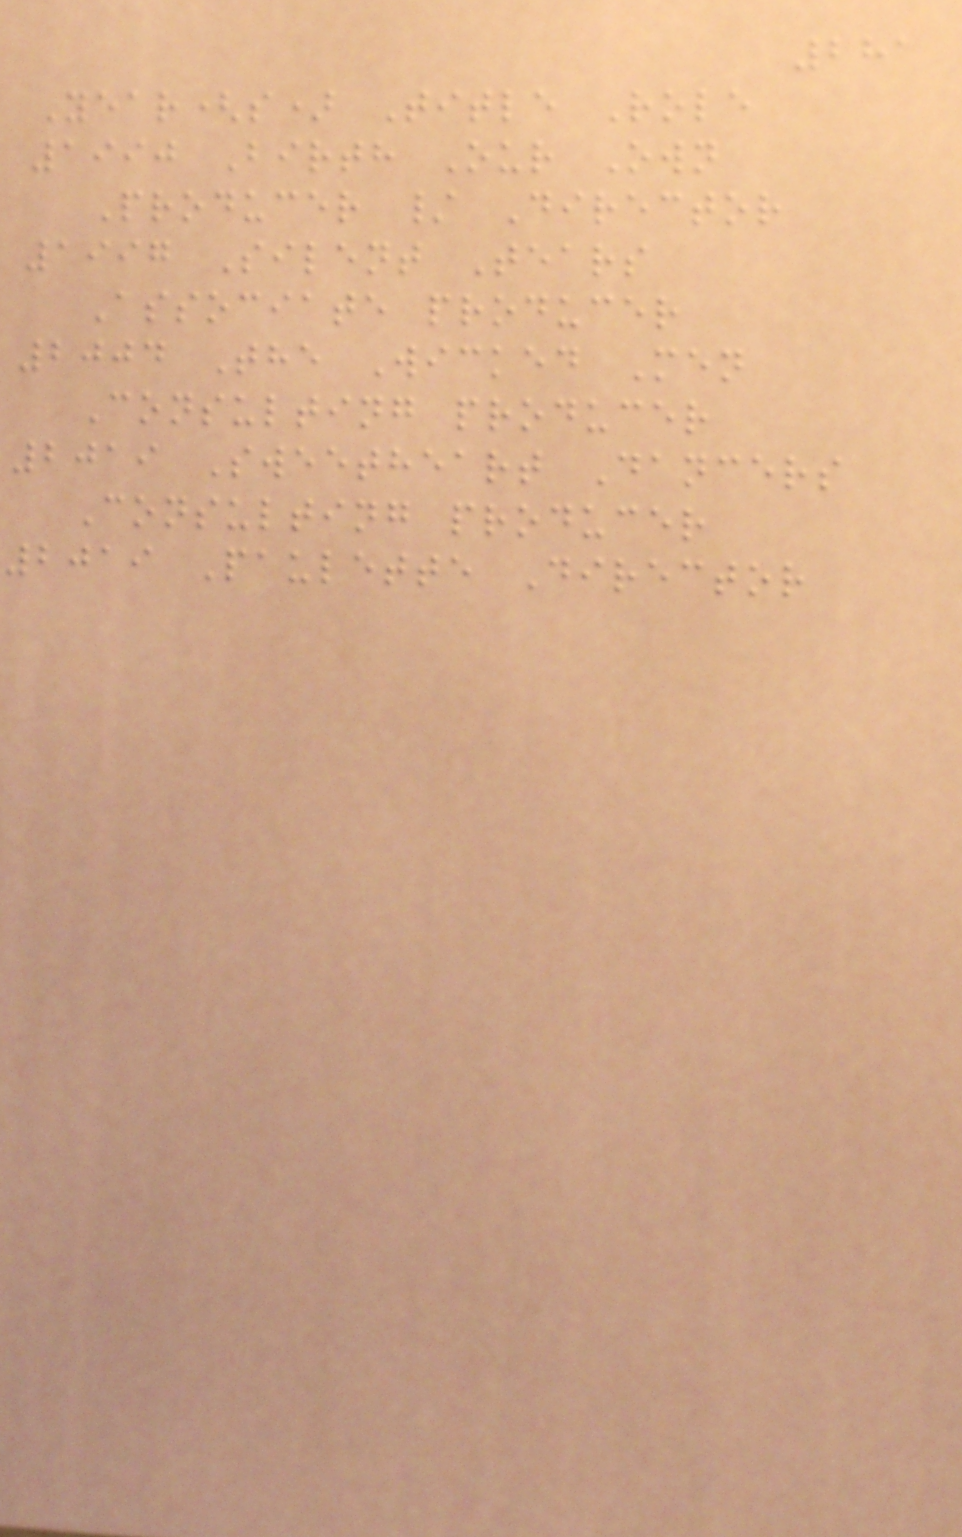281
Year(s) Title Role
1990 Birth Our Own
Producer / Director
1997 Silent Tears
Associate producer
2004 The Wicked Men
Consulting producer
2019 Sweetheart Dancers
Consulting producer
2019 Paulette Director
